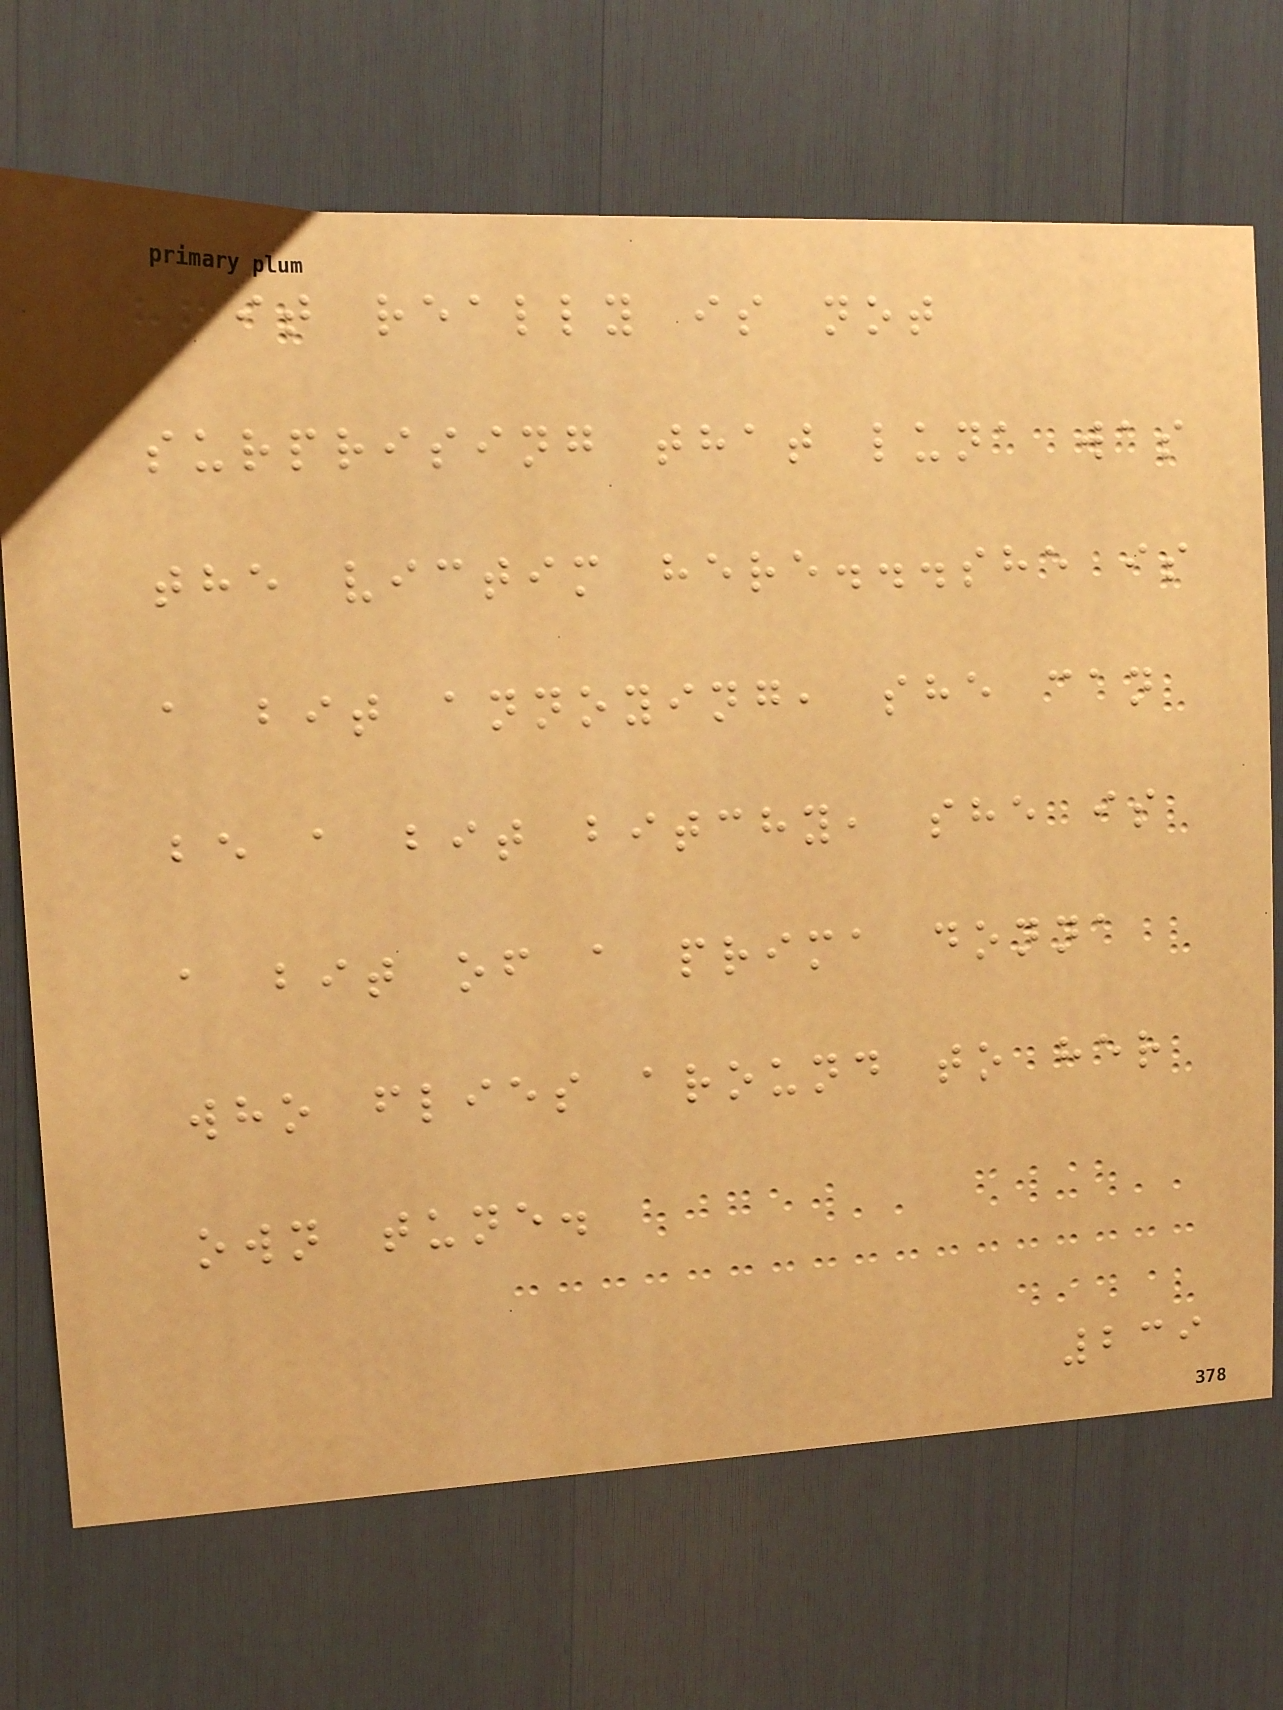it really is not
surprising that luna was
the victim here...she is
a bit annoying, she can
be a bit bitchy, she is
a bit of a prima donna
who flies around to her
own tune.
239
